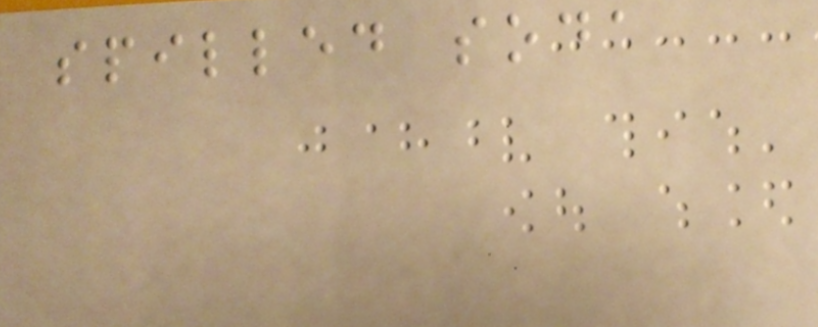spilled soda
